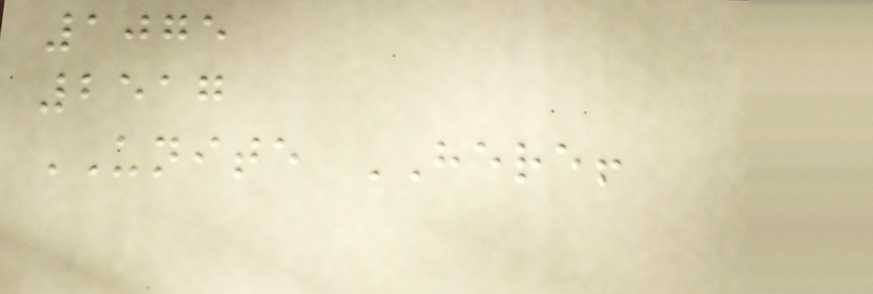1075
2517
UNITE HERE!
